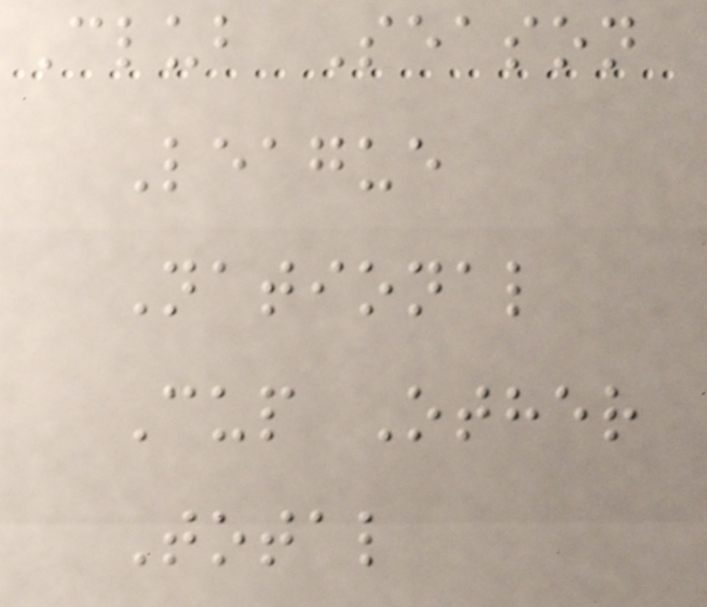Club Season
League
National
Cup Other
Total
